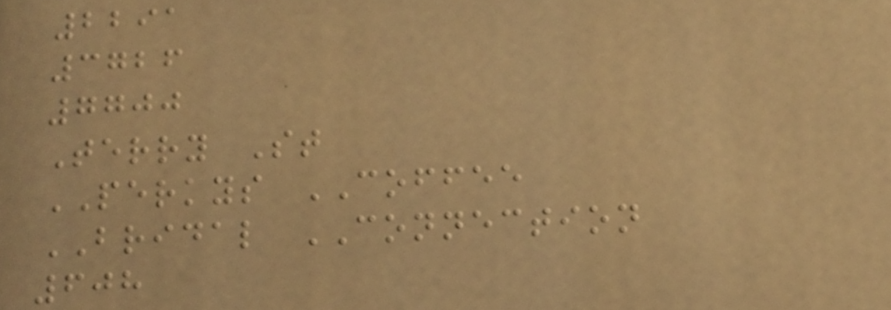2291
3726
7700
Terry St
PERKYS COFFEE
BRIDAL CONNECTION
608
